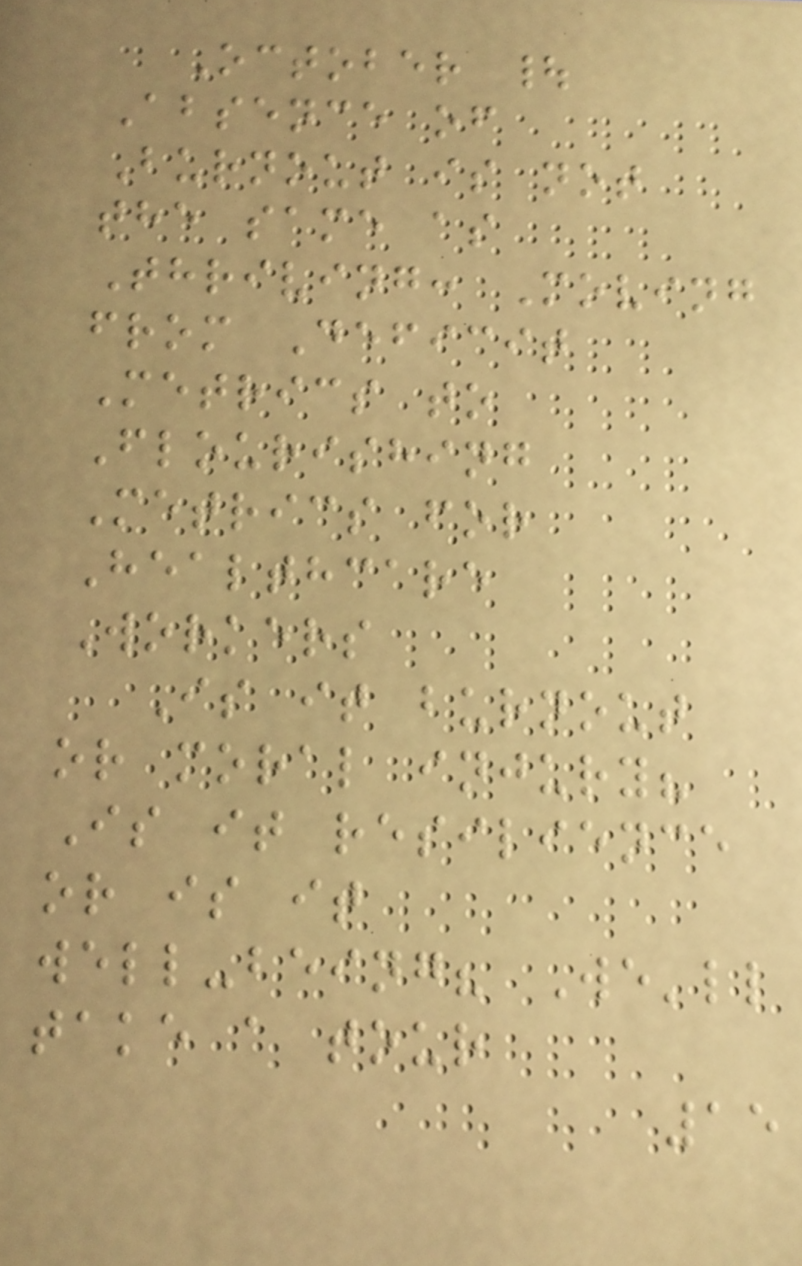October |
Absence of
Burnout is not
the same as
Thriving: Moving
from Deficit
Metrics to
Flourishing
Metrics for
Healthcare
Workers
Is it burnout
or moral injury?
Is it resilience
or is it
well-being? We'll
take a tour
15
